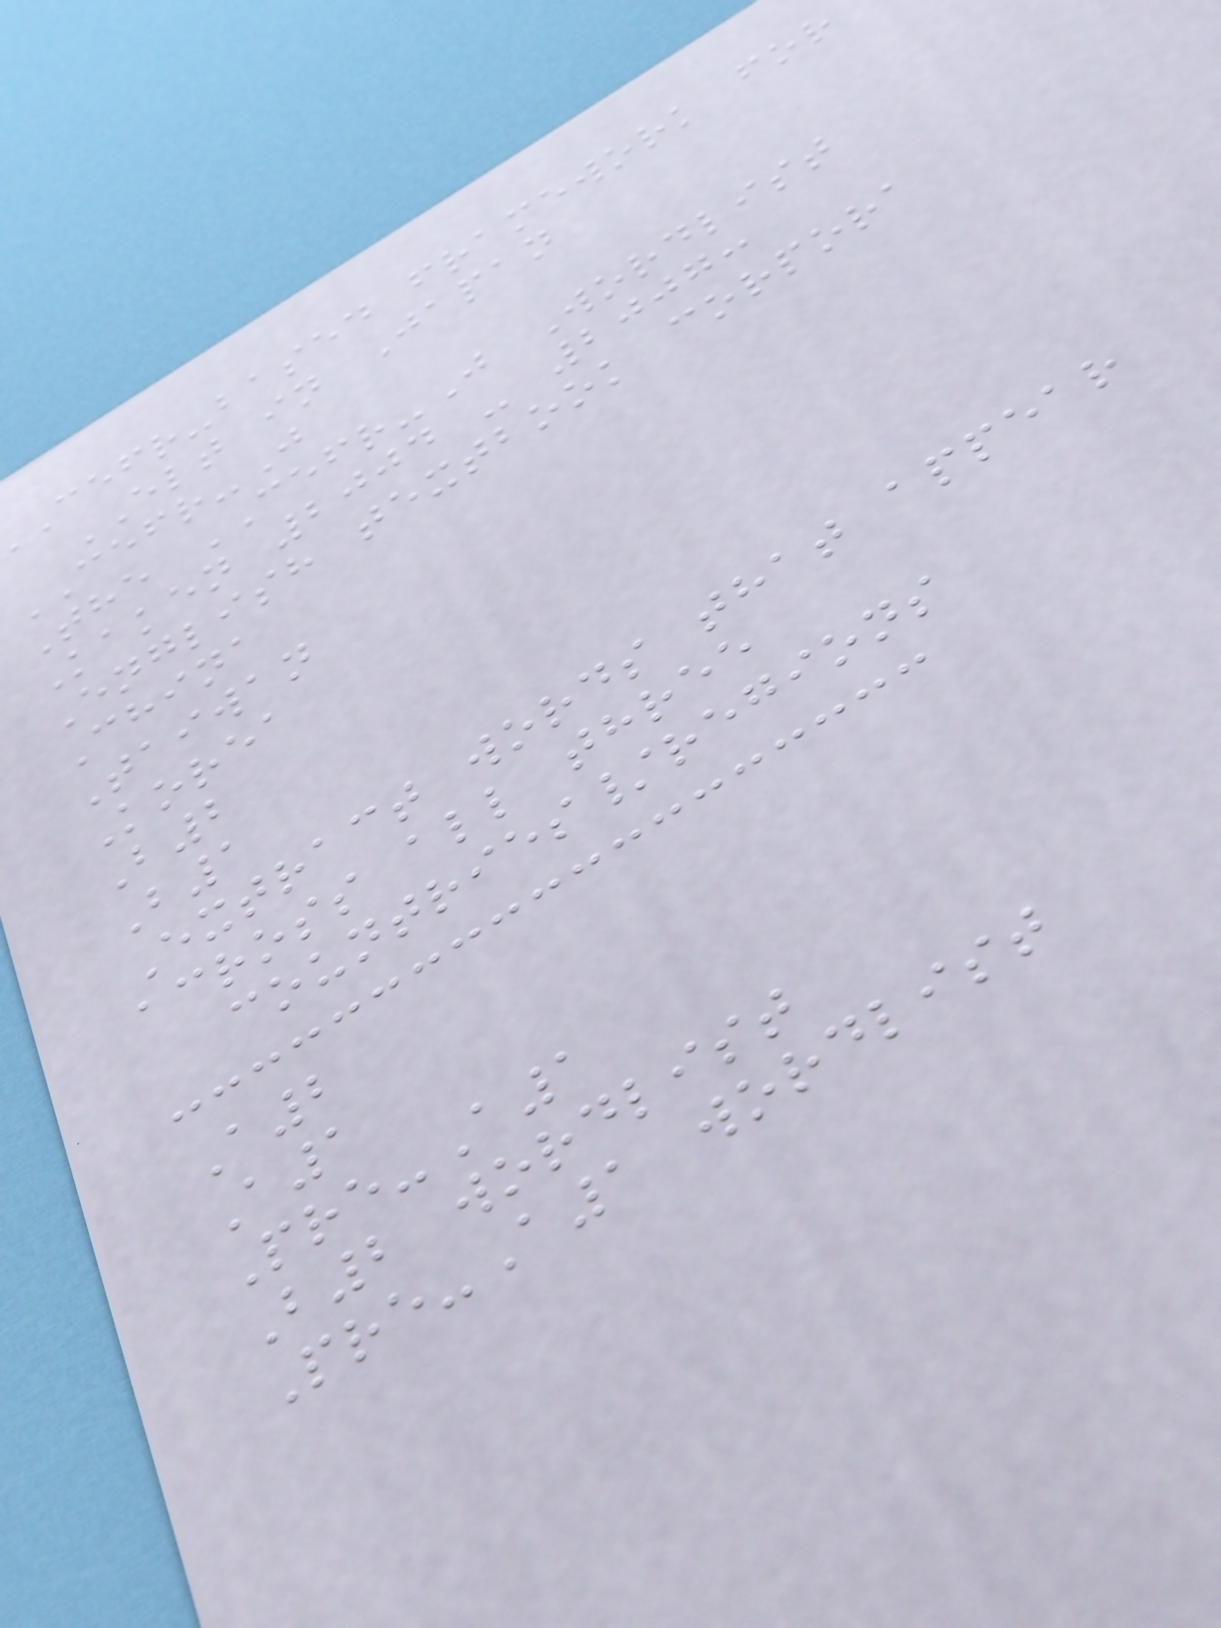cefr-based framework for
ELT in Japan
CEFR-J
The CEFR-J Wordlist
Kaken 2004 - 2007:
English textbook corpora
China
Taiwan
Korea
B2
B1
Extract words that appear
across all three
countries/regions
A2
A1
Pre-A1
B2 wordlist
Pre-A1 wordlist
